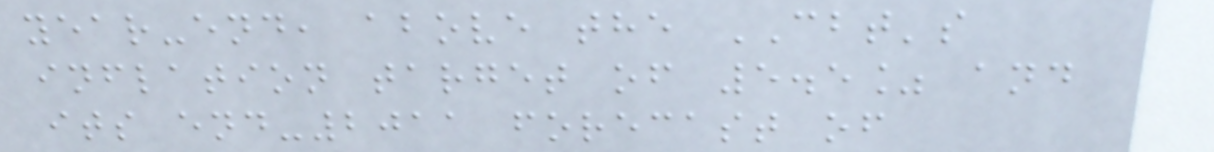year-end, above the CBT's
inflation target of 5.5% and
its end-2011 forecast of
